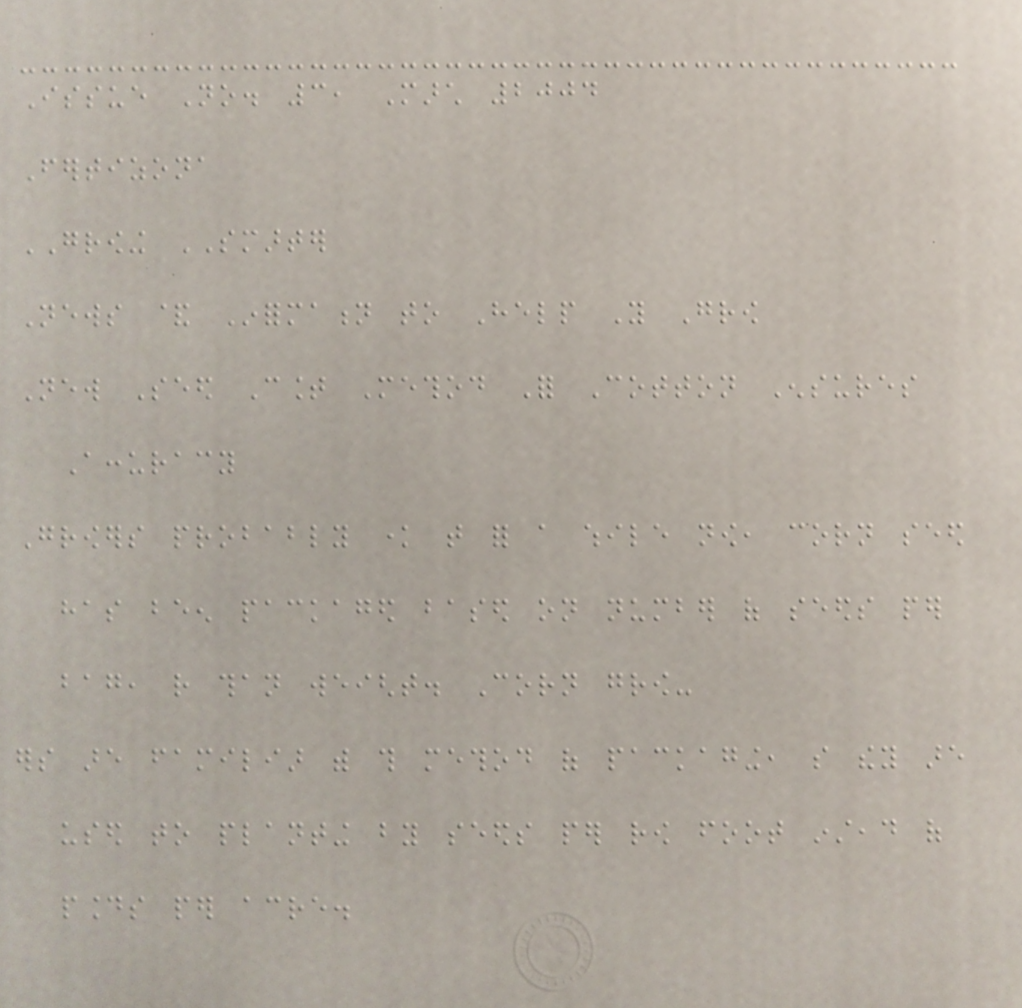Issue No. 3, March 2004
Fertizona
GROWING SMARTER
News & Information to Help You Grow
New Seed Count Method For Cotton Ensures
Accuracy
Growers probably know that for a while now, corn seed
has been packaged based on number of seeds per
bag, rather than weight. Corn grow-
ers are familiar with this method of packaging, so they are
used to planting by seeds per row foot instead of
pounds per acre.
